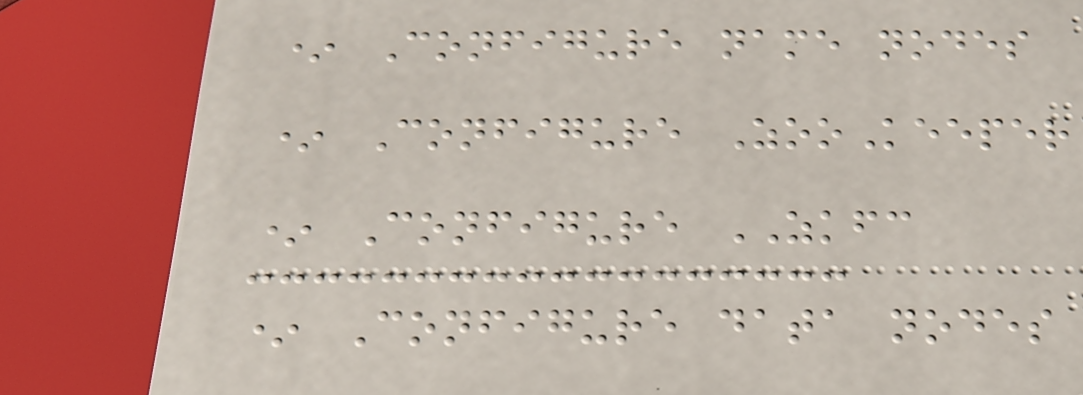* Configure name nodes
* Configure ZooKeeper
* Configure ZKFC
* Configure data nodes
